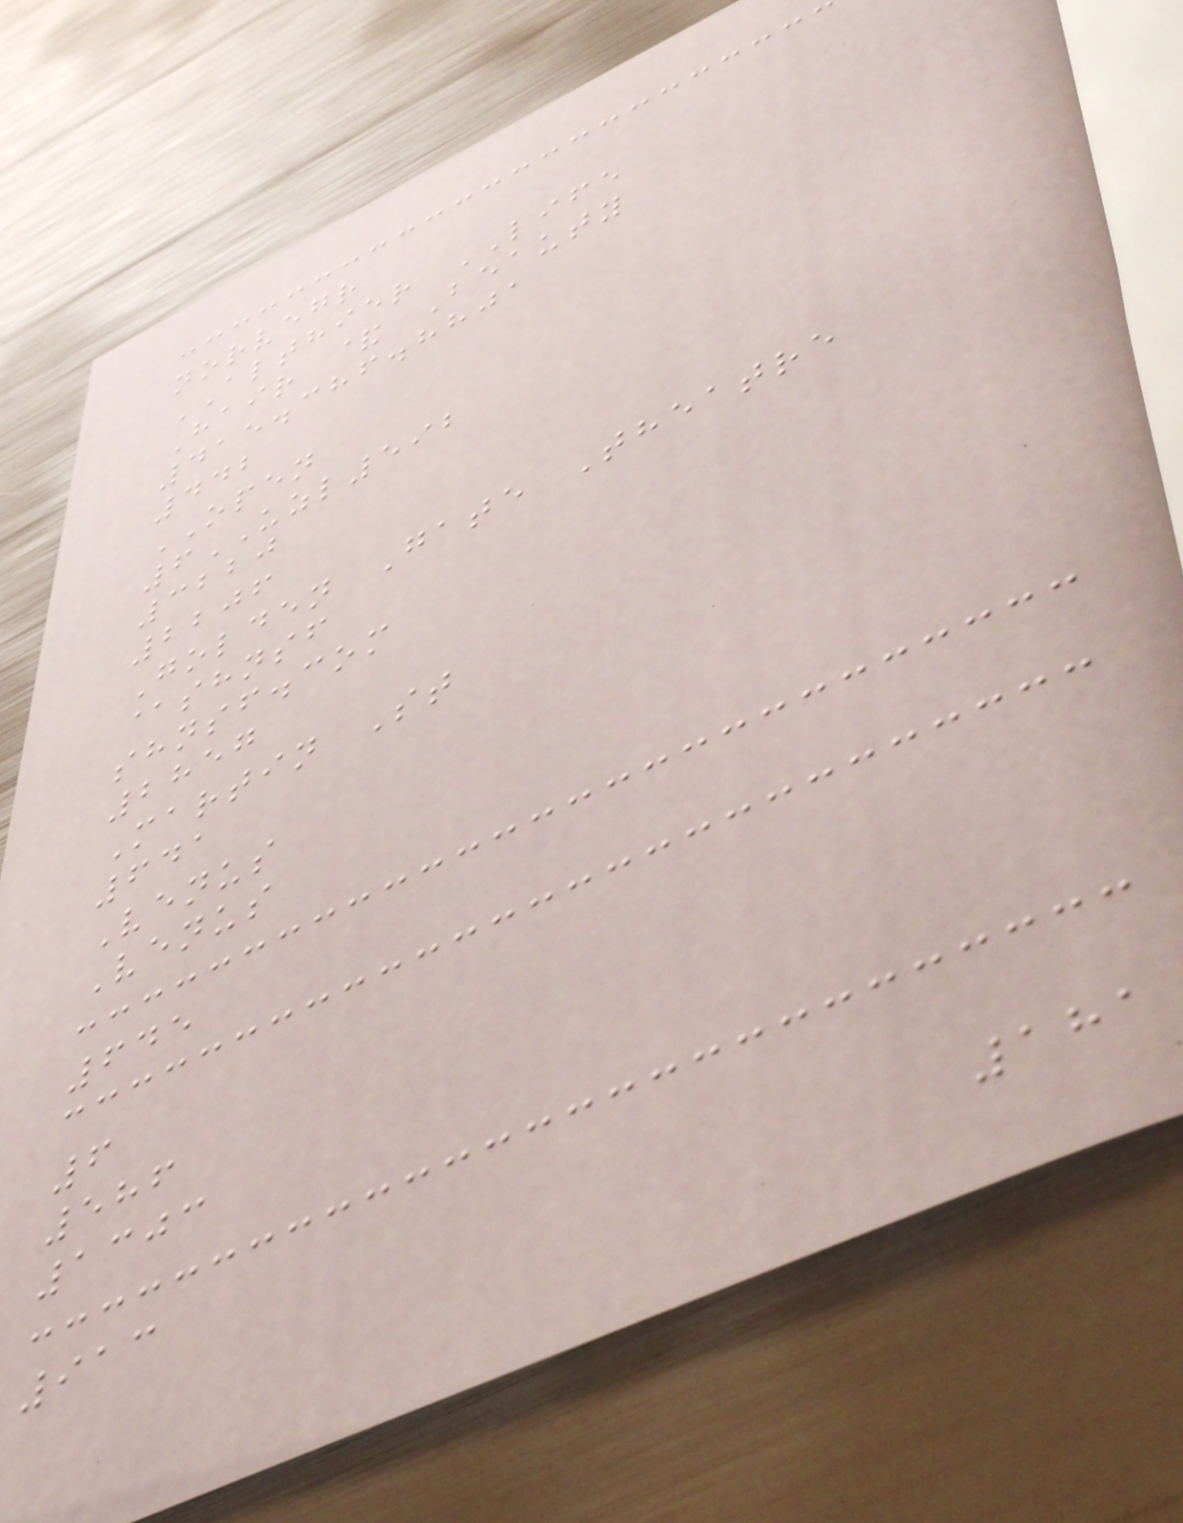norvegr
ALTHIER LIFE
Hair & Beauty
415.386.8801
442
OPEN
6UZL592
3220
2206
Golden Gate Theatre
@shnsf
shnsf.com
2857
Martin St
641
Venus
Venus
645
6
586
1303
913
181
